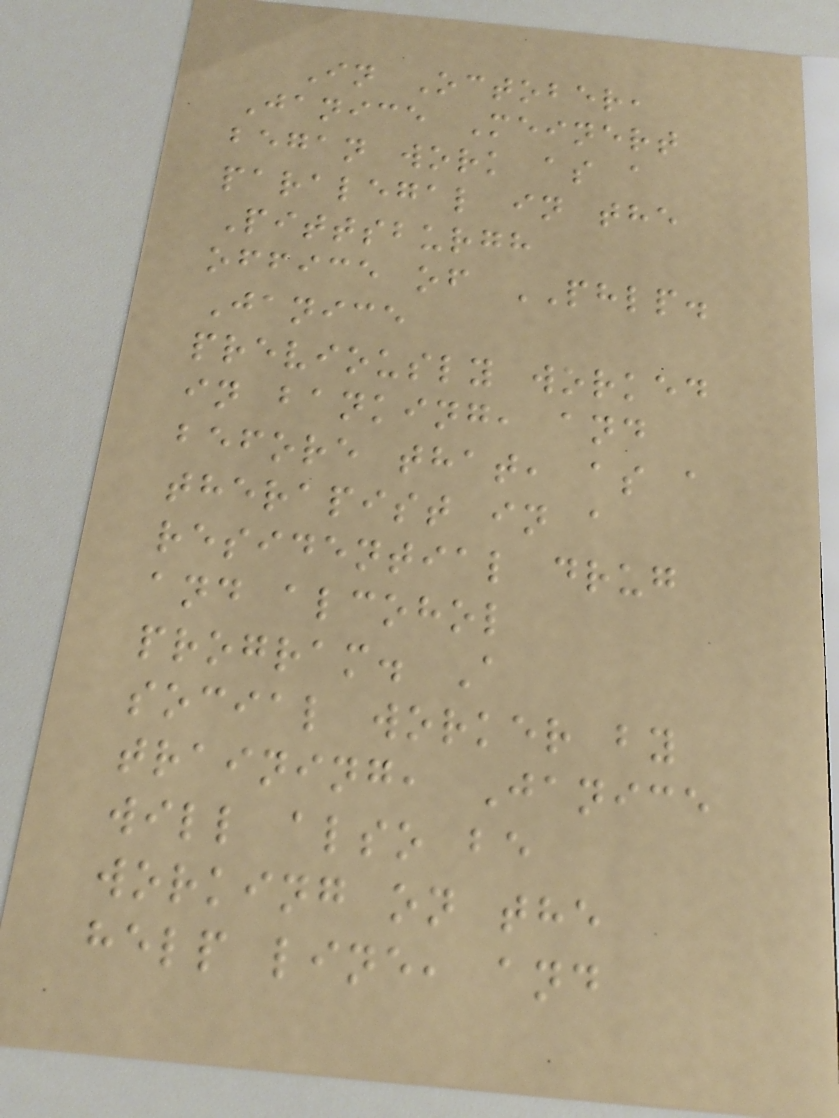In October,
Janice Meinert
began work as a
paralegal in the
Pittsburgh
office of PHLP.
Janice
previously worked
in banking, and
before that, as a
therapist in a
residential drug
and alcohol
program. A
social worker by
training, Janice
will also be
working on the
help line, and
